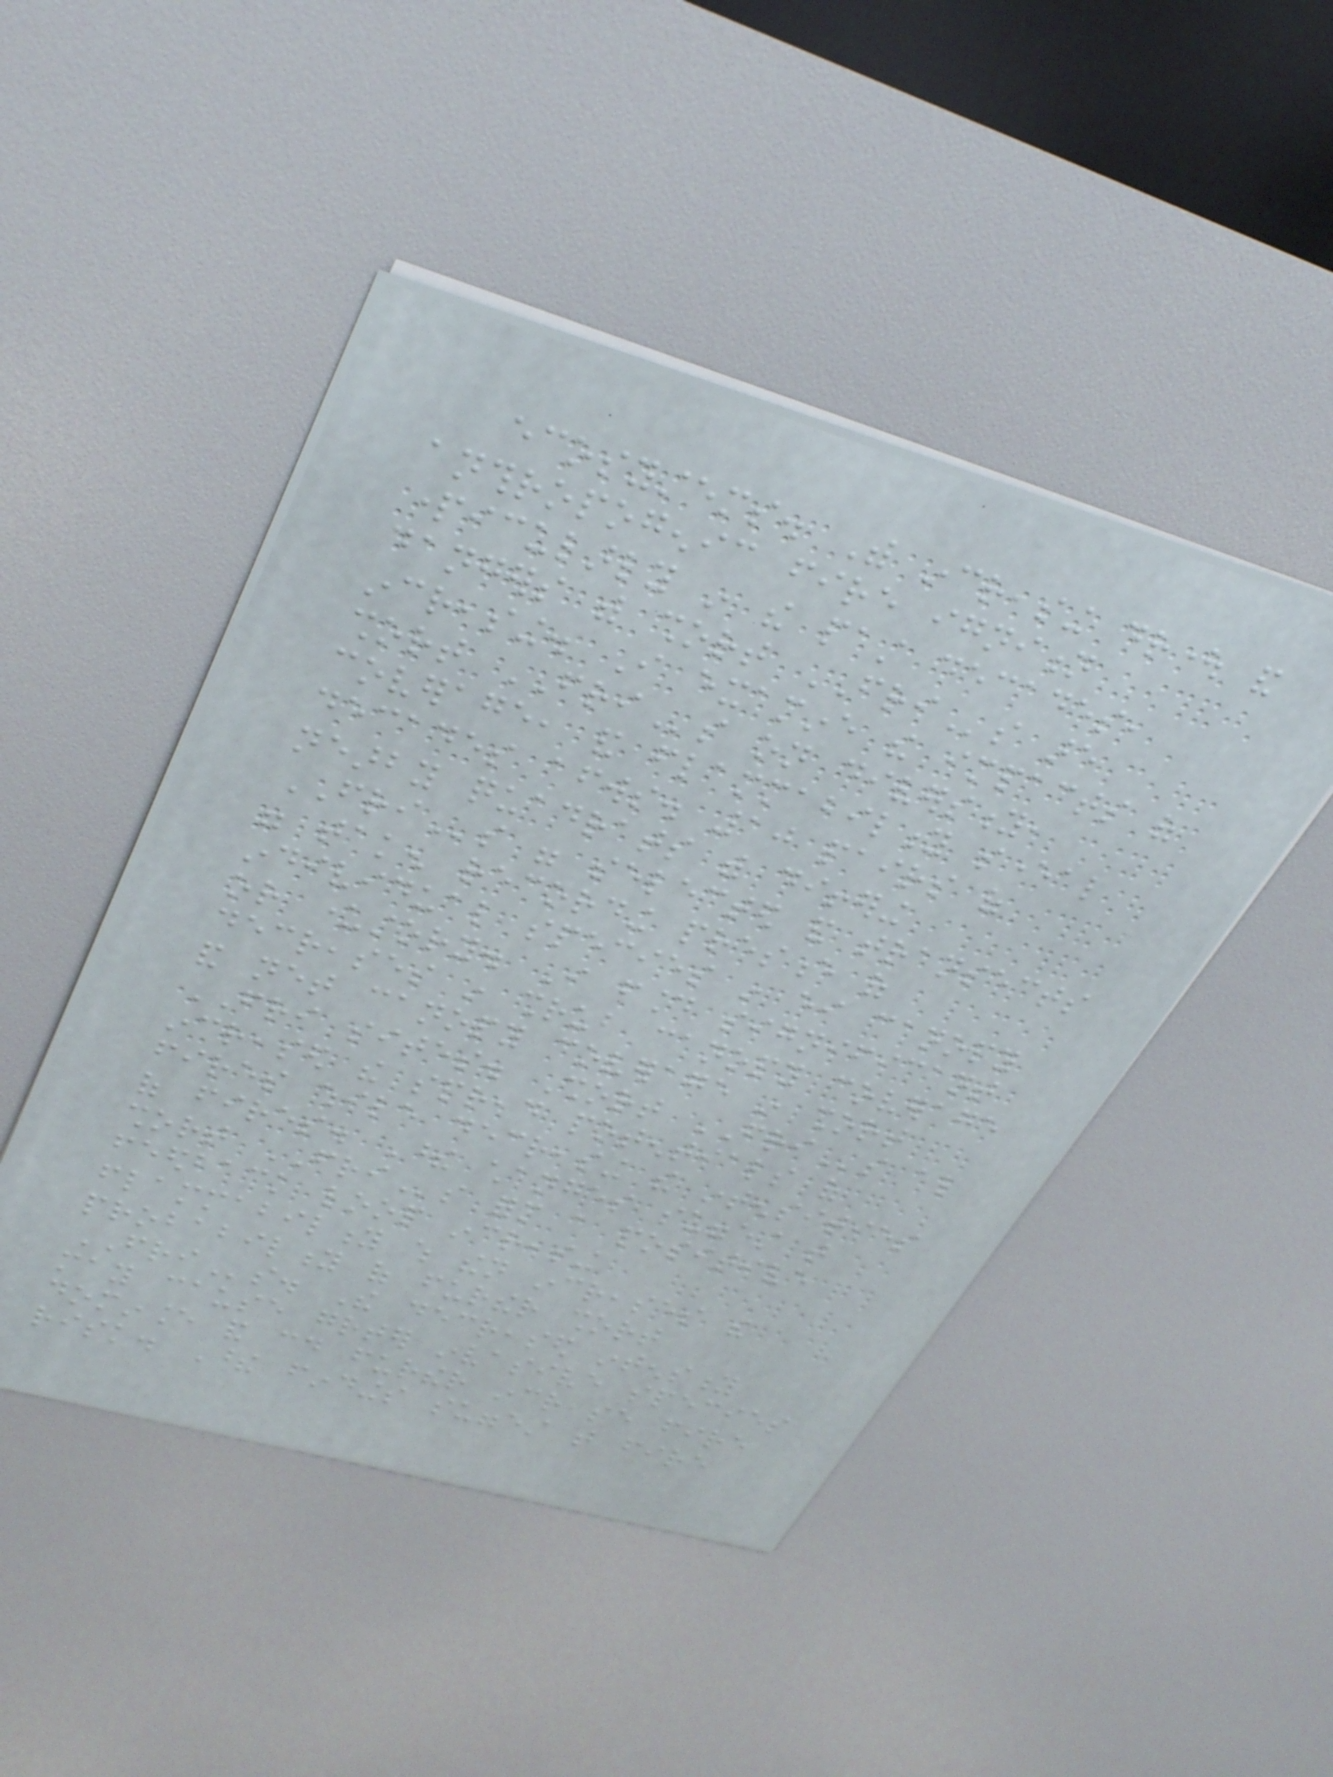ecosystems. With increasing drought and
anthropogenic fire ignition
particularly in the past decades,
dangers with short FRIs are
increasing. I examine the impacts of
short FRIs on diversity,
coverage, and flammability several
decades afterwards. 10 pairs of
nearby quadrats with differing
FRIs were selected and transects
were taken recording presence of
individual species in either canopy
or understory. I found significant
decreases in shrub canopy coverage
and net canopy coverage in short
FRI sites. Short FRIs also
increased the spread potentials of
fires while decreasing the intensities
of fires. These changes suggest that
short FRIs form a positive
feedback loop increasing
flammability which then increases the
probability of further short
FRIs. The decreased intensity
may cause greater invasive species
dominance and could further increase fire
risk. These findings suggest that fire
